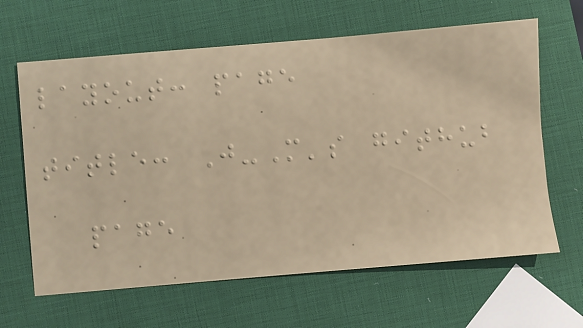layout: page
title: J-M's github
page
